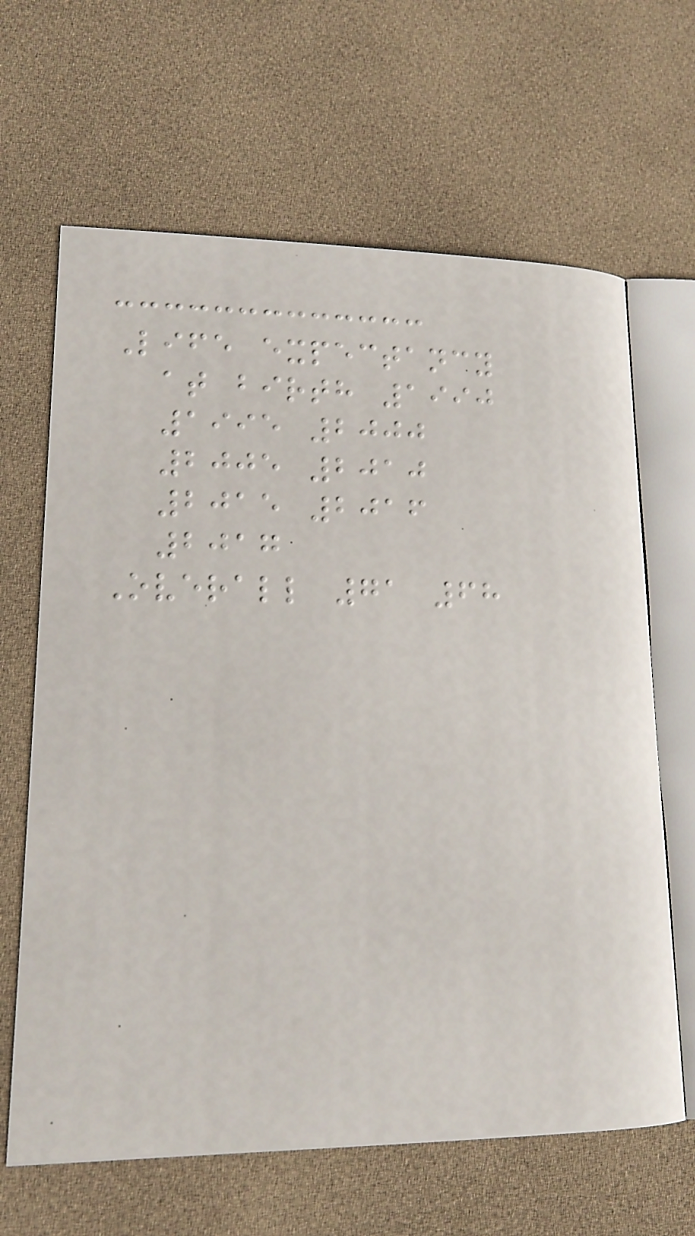Life expectancy
at birth 1990
1995 2000
2005 2010
2015 2016
2017
Overall 71 68
